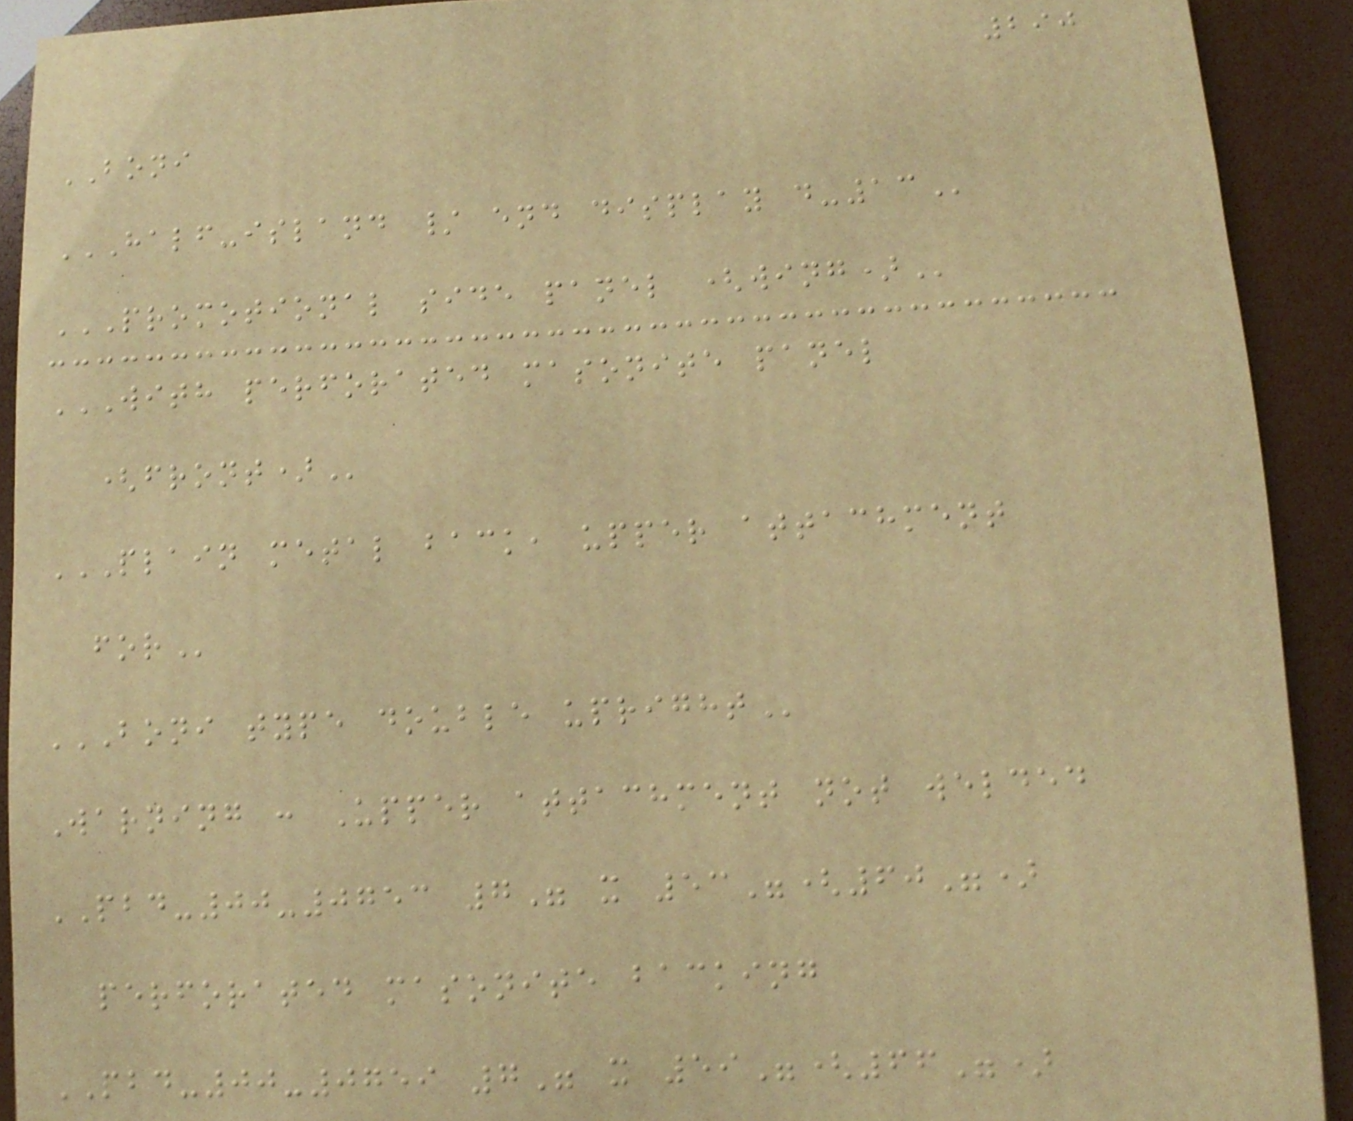290
BONI
HALF-ISLAND / END DISPLAY D-13
PROMOTIONAL SIDE PANEL (WING)
WITH PERFORATED MASONITE PANEL
(FRONT)
PLAIN METAL BACK, UPPER ATTACHMENT
FOR
BONI TYPE DOUBLE UPRIGHT
Warning : Upper attachment not welded
PBD-00-0753 7" x 53"(60")
perforated masonite backing
PBD-00-0759 7" x 59"(66")
